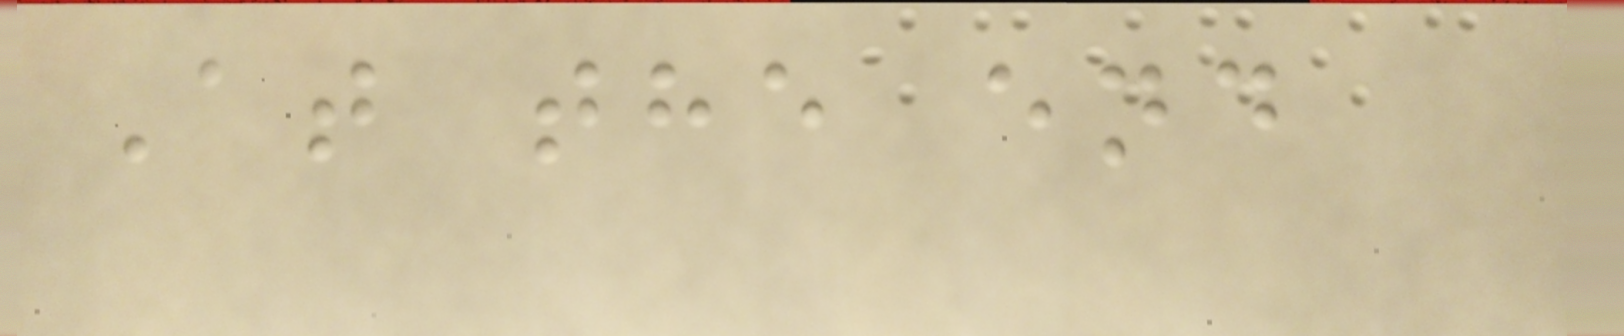At the end
